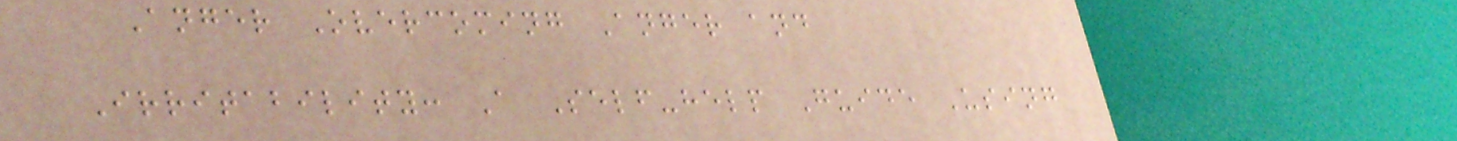Anger Overcoming Anger and
Irritability: A Self-help Guide Using
